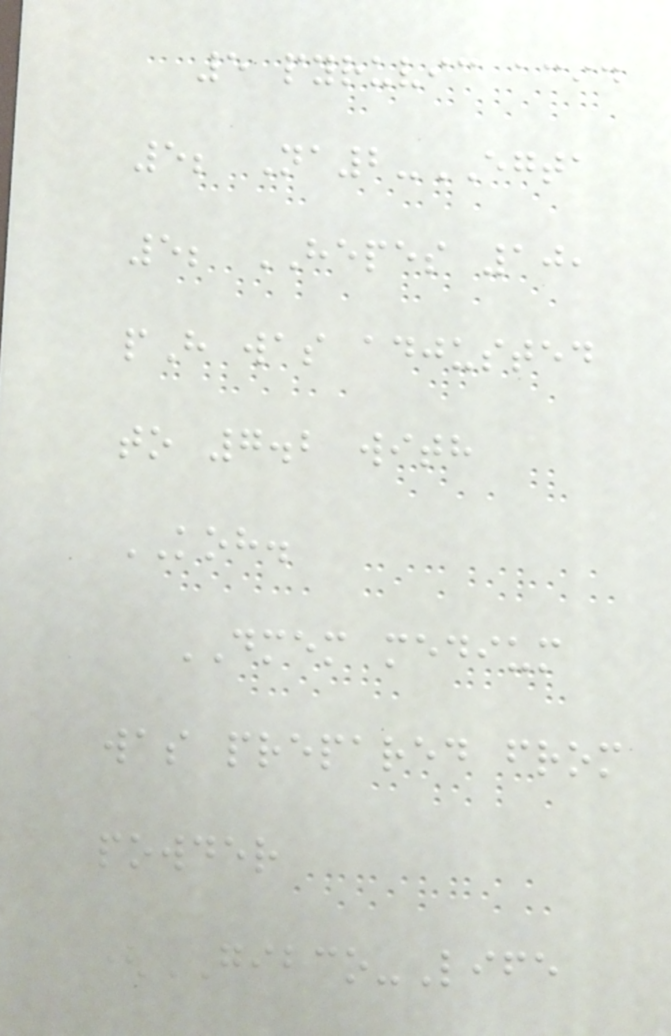5 pyruvic acid
5; Na2-EGTA
5; HEPES 10,
pH was adjusted
to 7.2 with
KOH.
DMEM medium
was prepared from
powder
(GIBCO-Life
